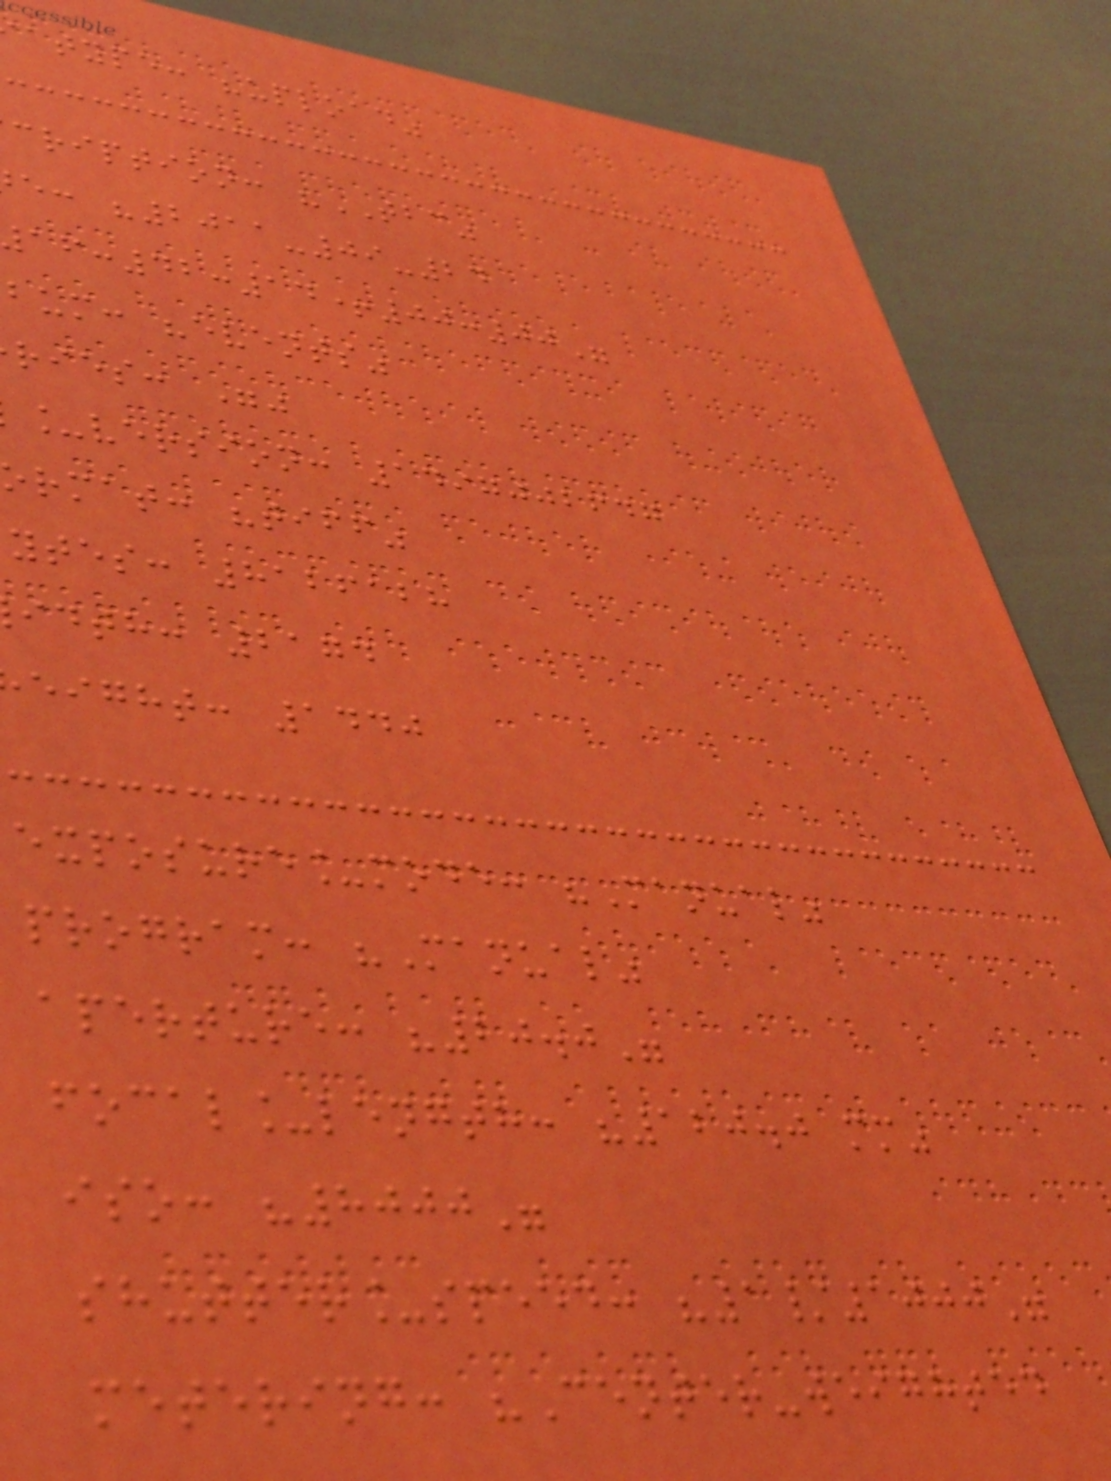atype: "upload"
cription: "TBC"
e: "2011-09-24
:42:14+00:00"
bum: "events"
ries: ""
_version: 1497002647
rmat: "tiff"
ytes: 8126128
idth: 2174
eight: 1440
exposure_mode: "Manual"
program: "Manual"
aperture: "20.0"
focal_length: "120.0 mm"
iso: "8000"
shutter_speed: "1/1000"
metering: "Center-weighted
